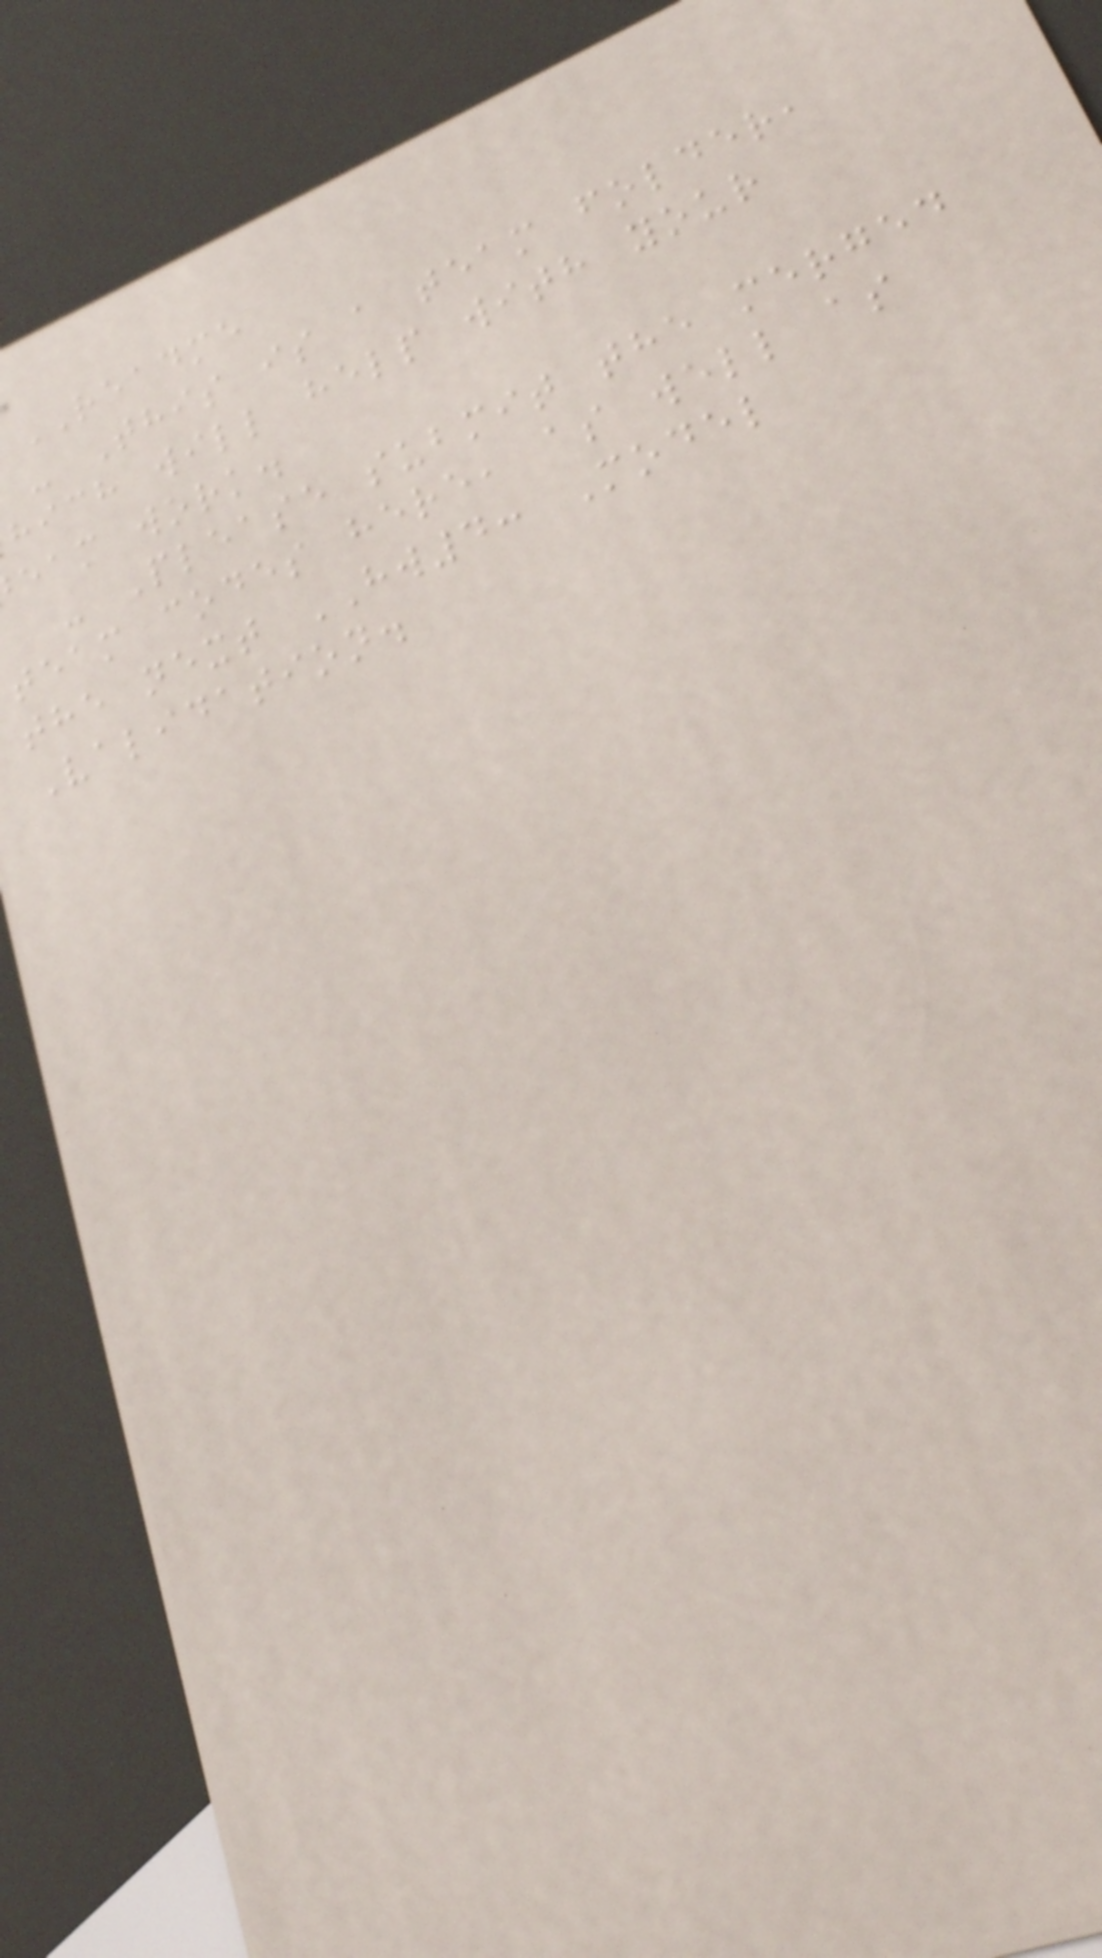README
- This is a team folder,
hich will help with your
eam work.
- Please submit the merged
team codes here, as well as
the next HW4: Model
Validation.
